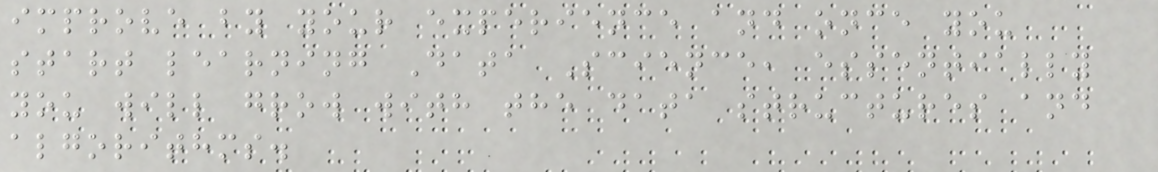improve by your experience and once you
start learning Data Science, essentially
you will grow with the data structures and
algorithms.
